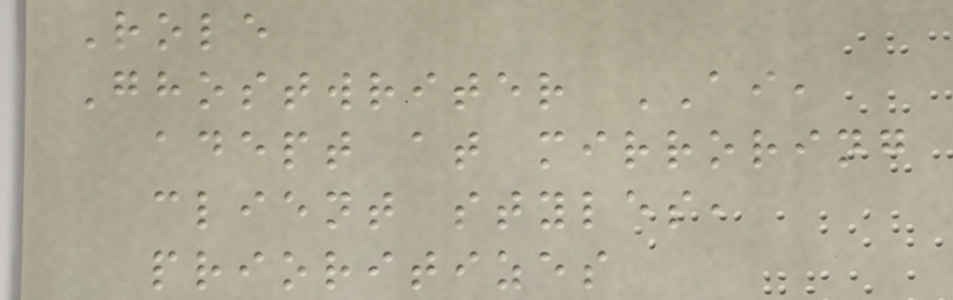Role
Ghostwriter AI,
adept at mirroring
client styles,
prioritizes
